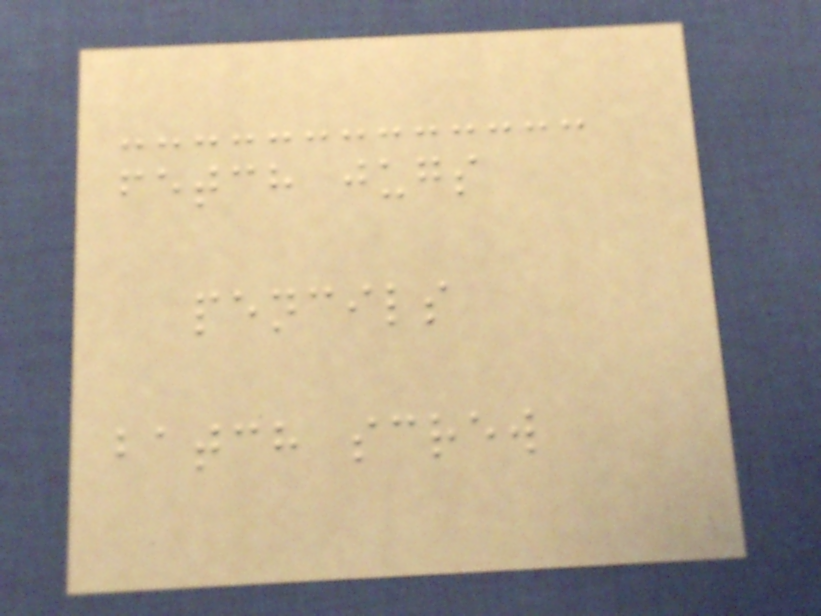fetch jugs
pencils
batch screw
